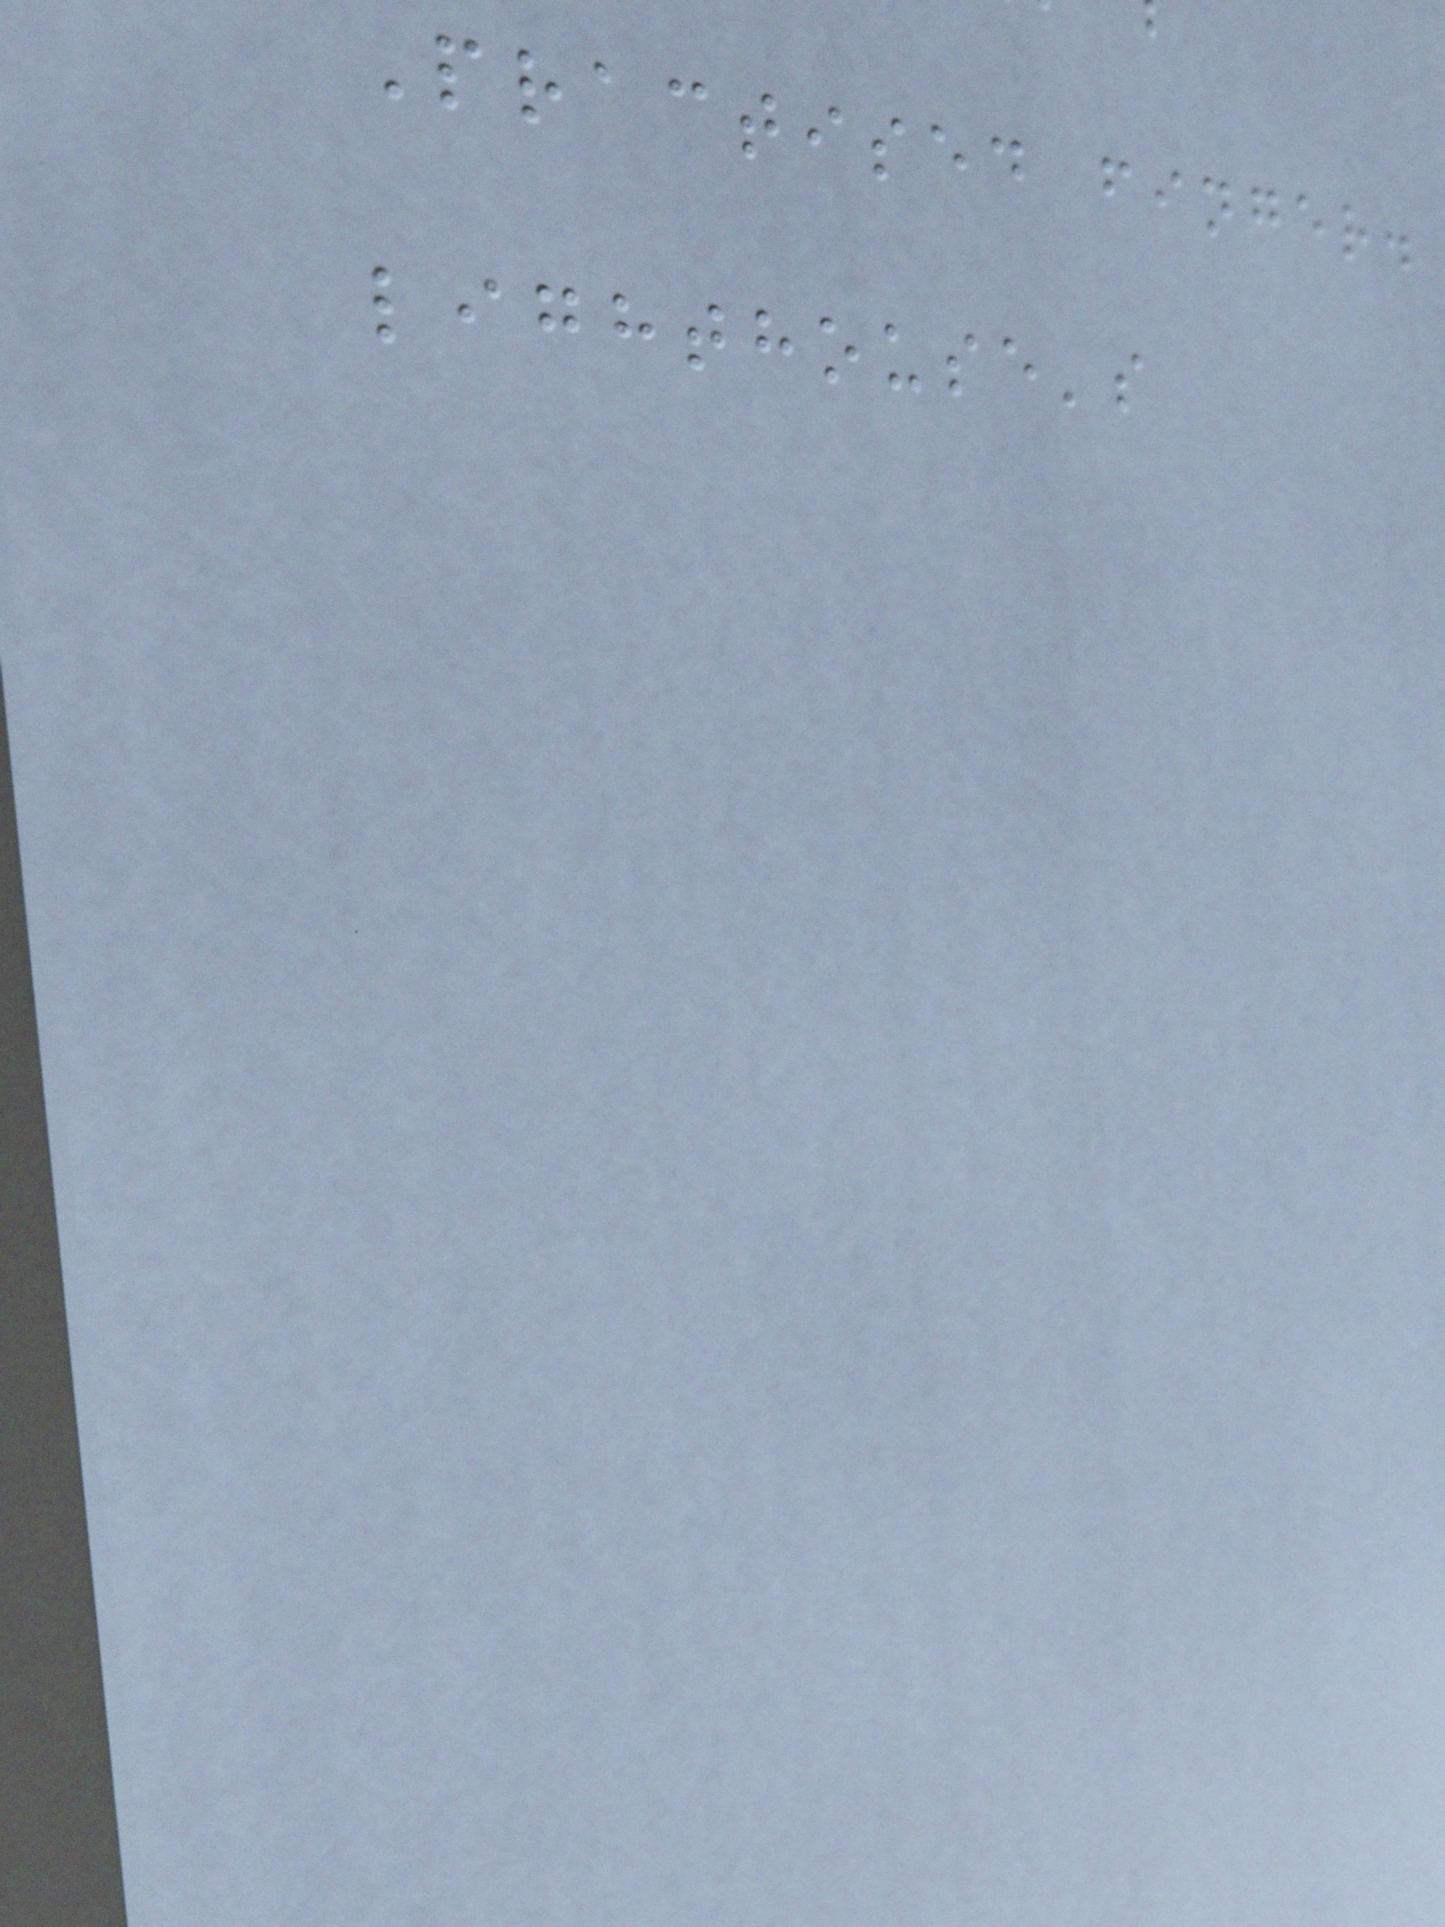Practised finger.
lighthouse's
